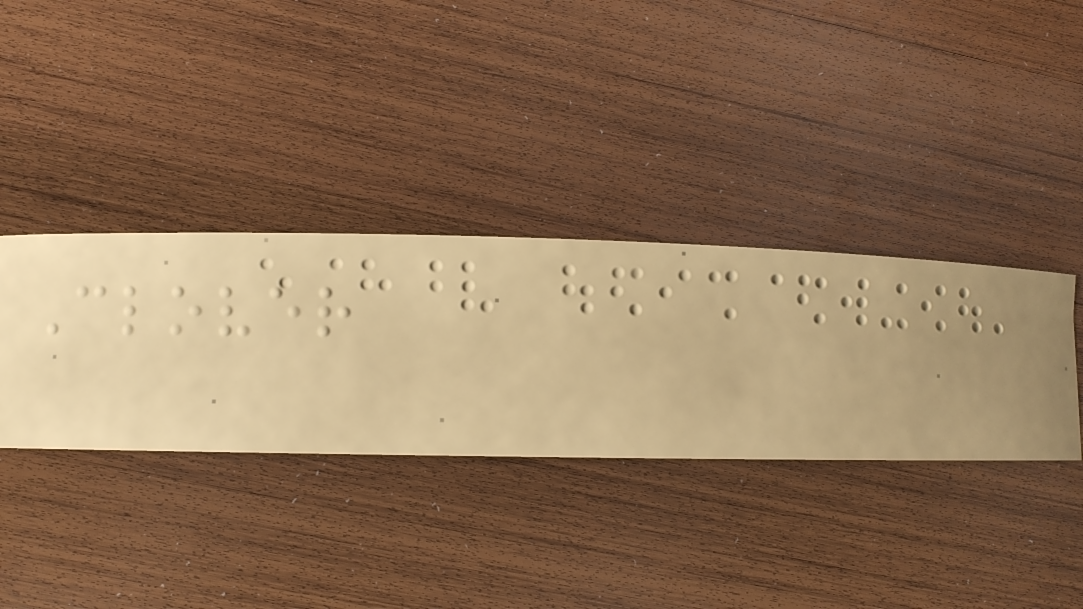Clover
